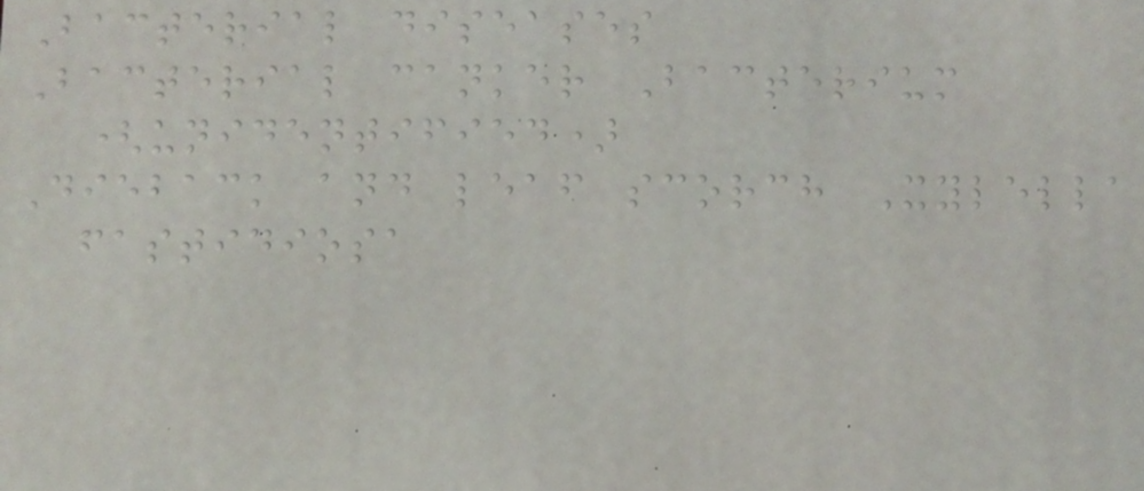Bacterial diseases
Bacterial canker Bacterium
(unidentified)
Dieback and leaf scorch Xylella
fastidiosa
